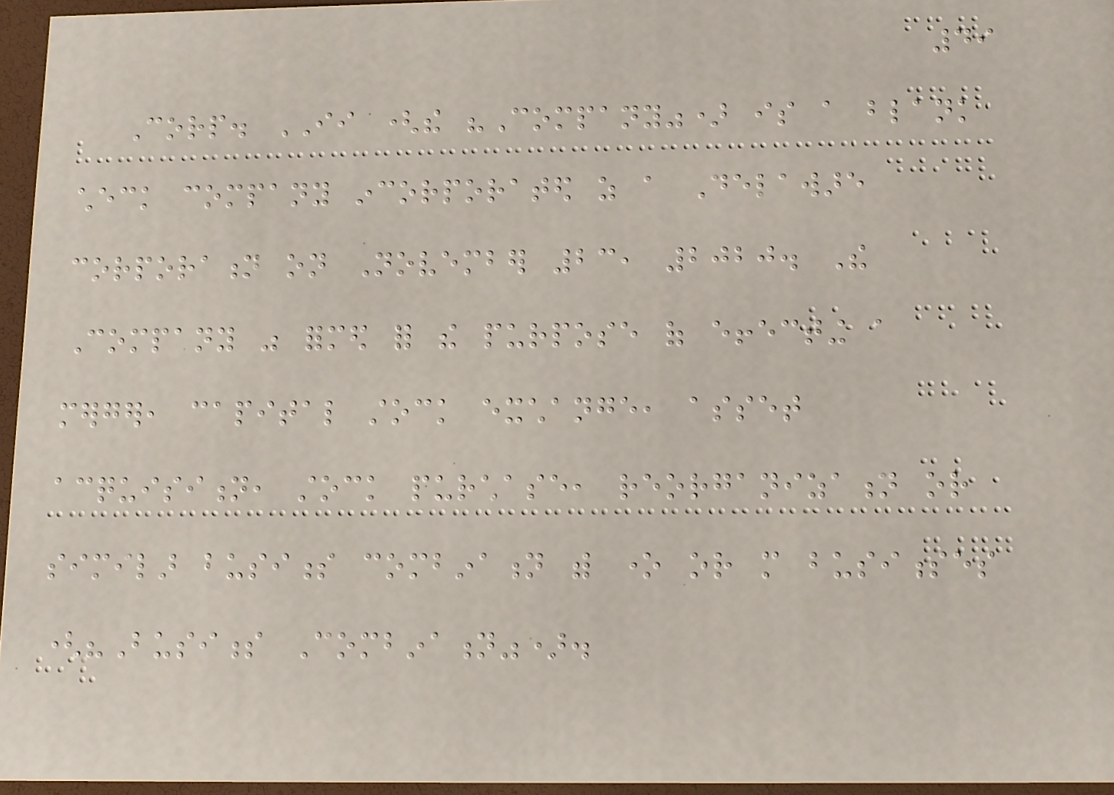49
Corp. II (the "Company") is a blank
check company incorporated as a Delaware
corporation on November 23, 2020. The
Company was formed for the purpose of effecting a
merger, capital stock exchange, asset
acquisition, stock purchase, reorganization or
similar business combination with one or more businesses
("Business Combination").
